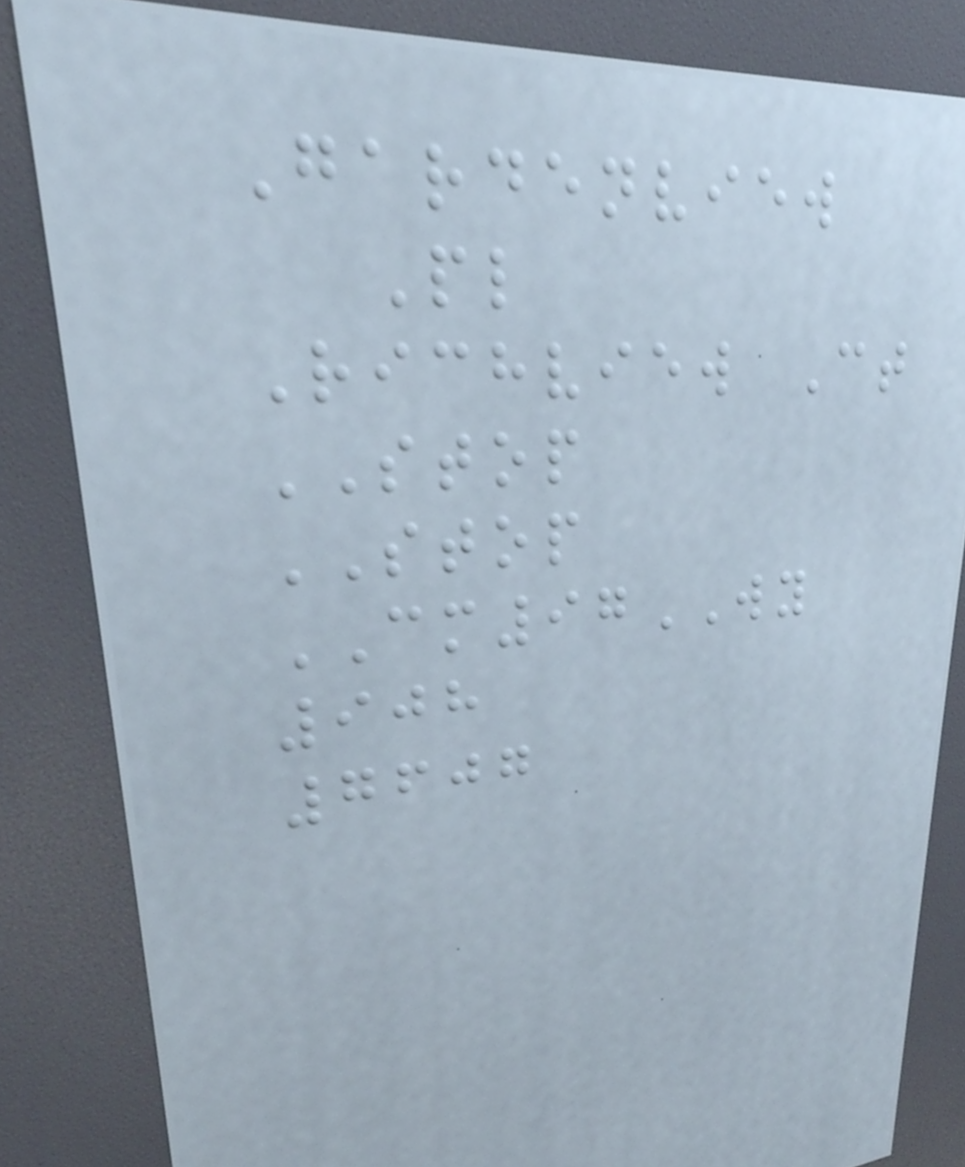Gardenview
Pl
Richview Ct
STOP
STOP
CM97WY
908
7607
